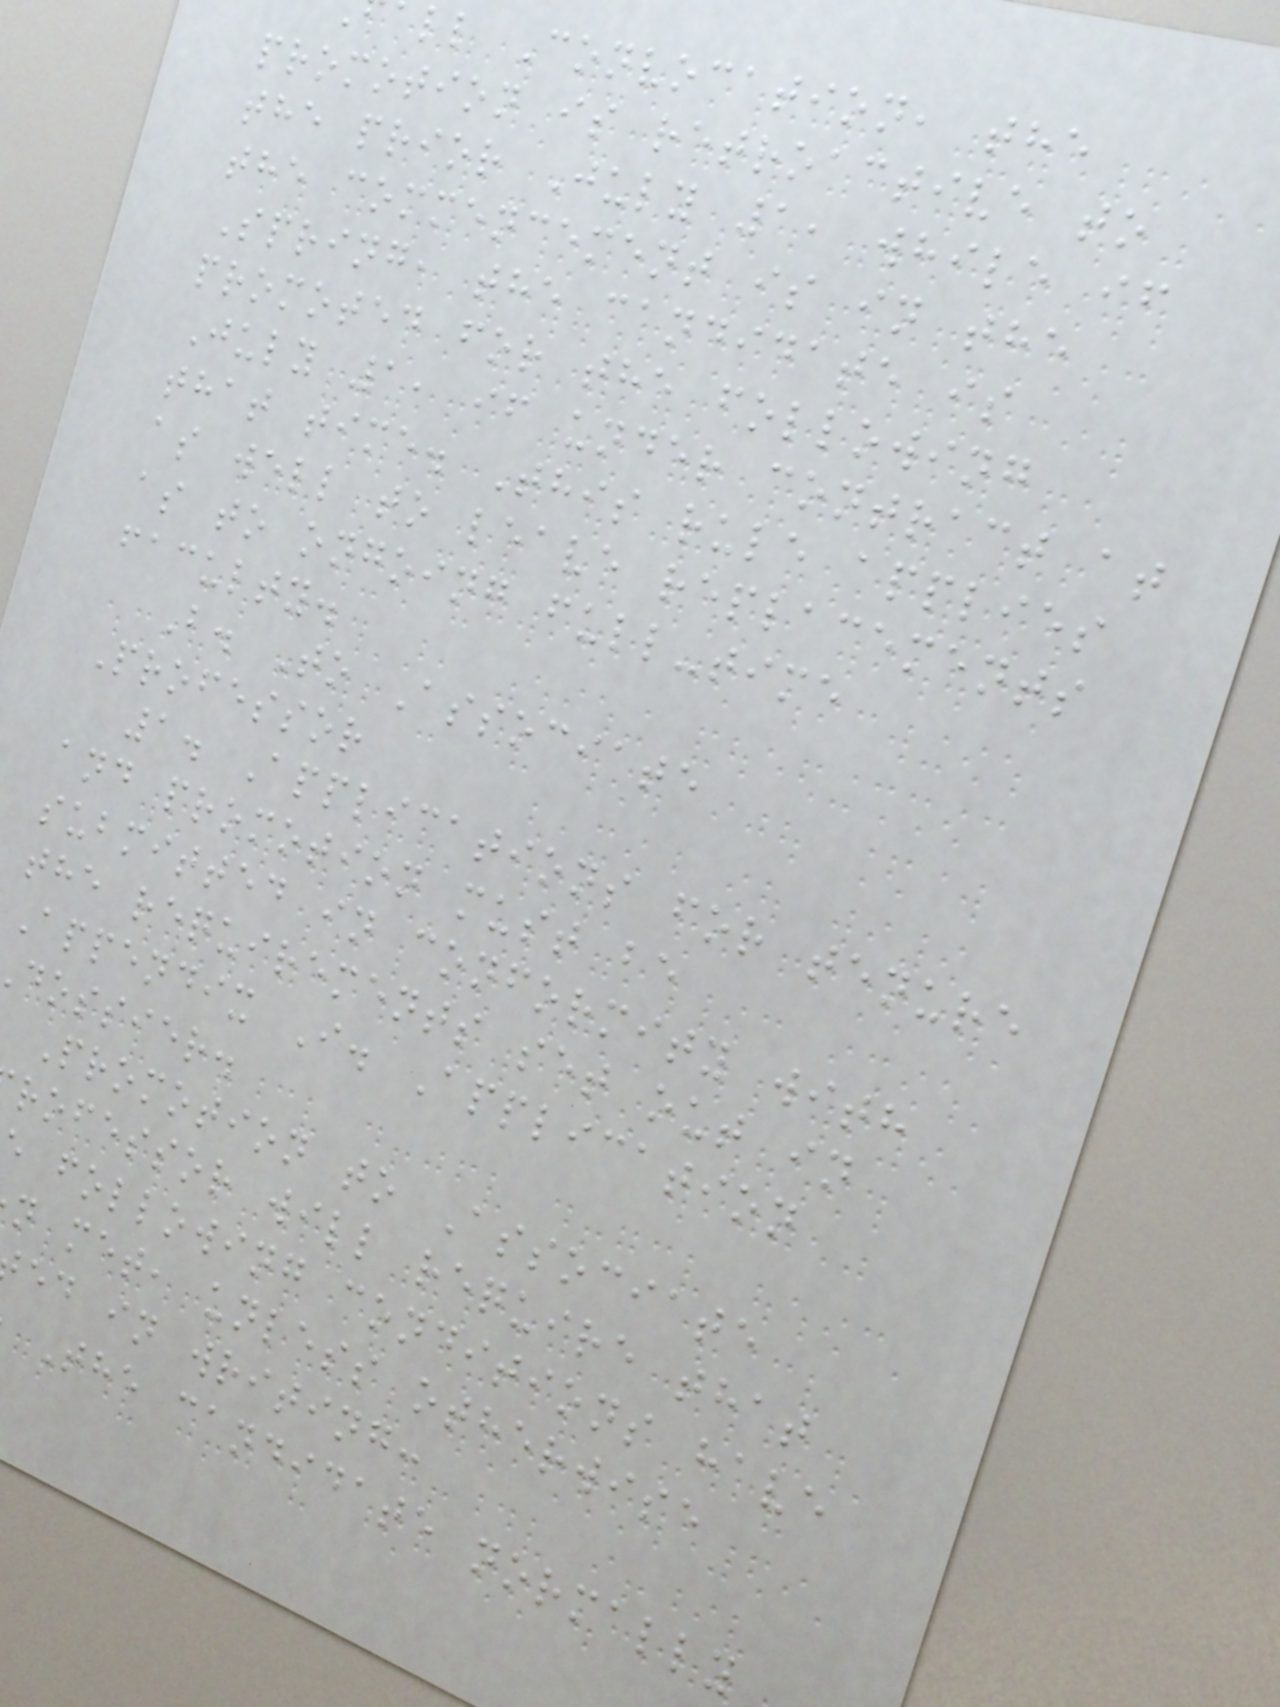ll Convocation, the
promotion is retroactive to
the prior July 1, while if
the commencement is in the
Spring, the candidate is
promoted for the following
July 1, if under contract at
that time. This rule applies
as well to leave replacements
as to ongoing full-time
faculty.
B. To Associate
Professor
1. Applications for tenure
and promotion must be
submitted in conformity with
the requirements set out in
Appendix I. Application
dossier.
Promotion to Associate
rofessor will require that
following conditions have
n met, unless otherwise
ed in writing:
The candidate normally
